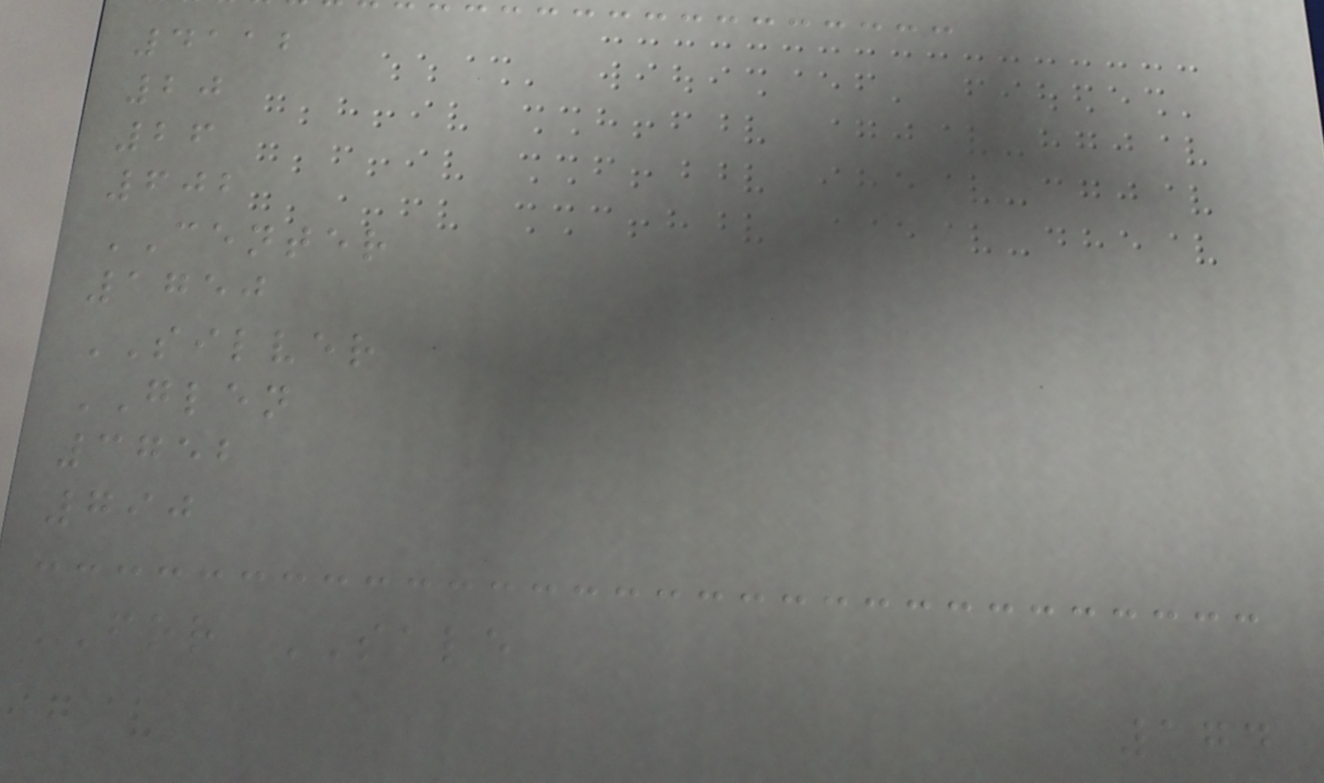4112
20
26
602
CENTER
1750
SILVER
GLEN
3752
790
FOR SALE
174
